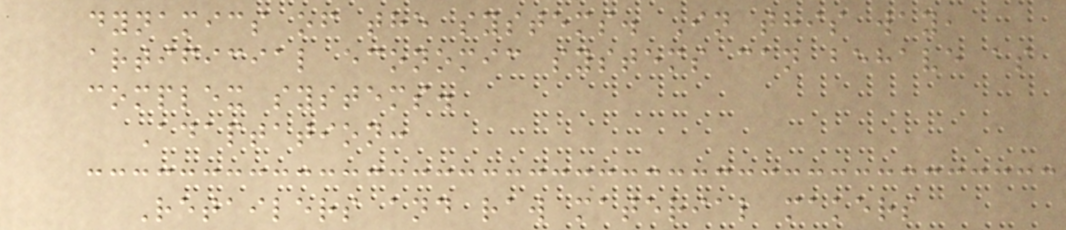dynamics of the systems. In this way,
artificial economic systems can behave as
complex systems.
Adaptation:
Retailers and raw material makers
